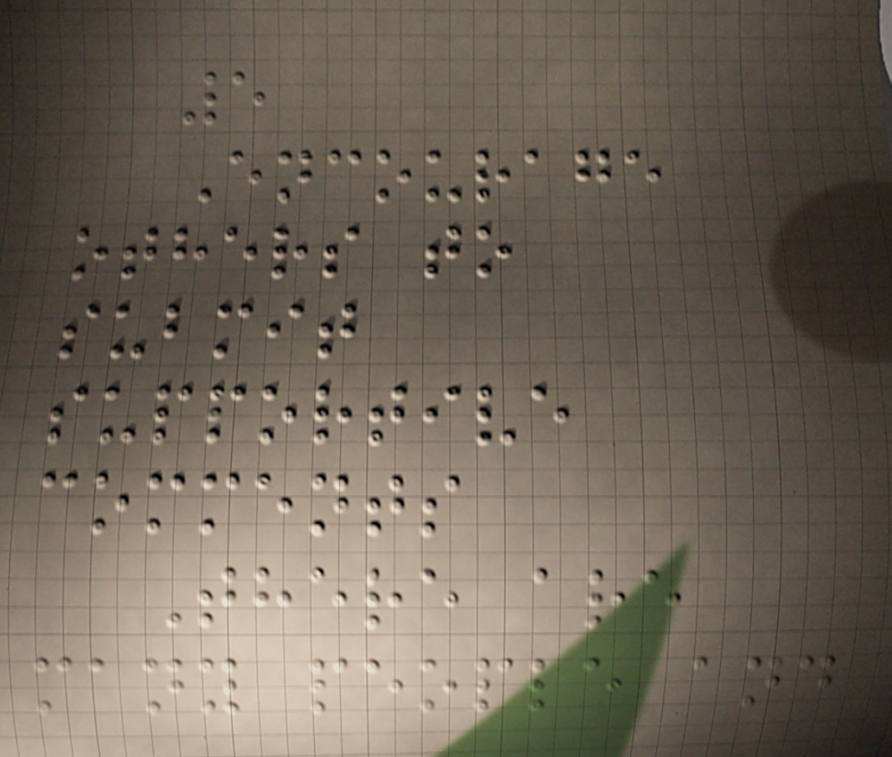5
Encourage
others to
submit
supportive
comments
There are
many people and
